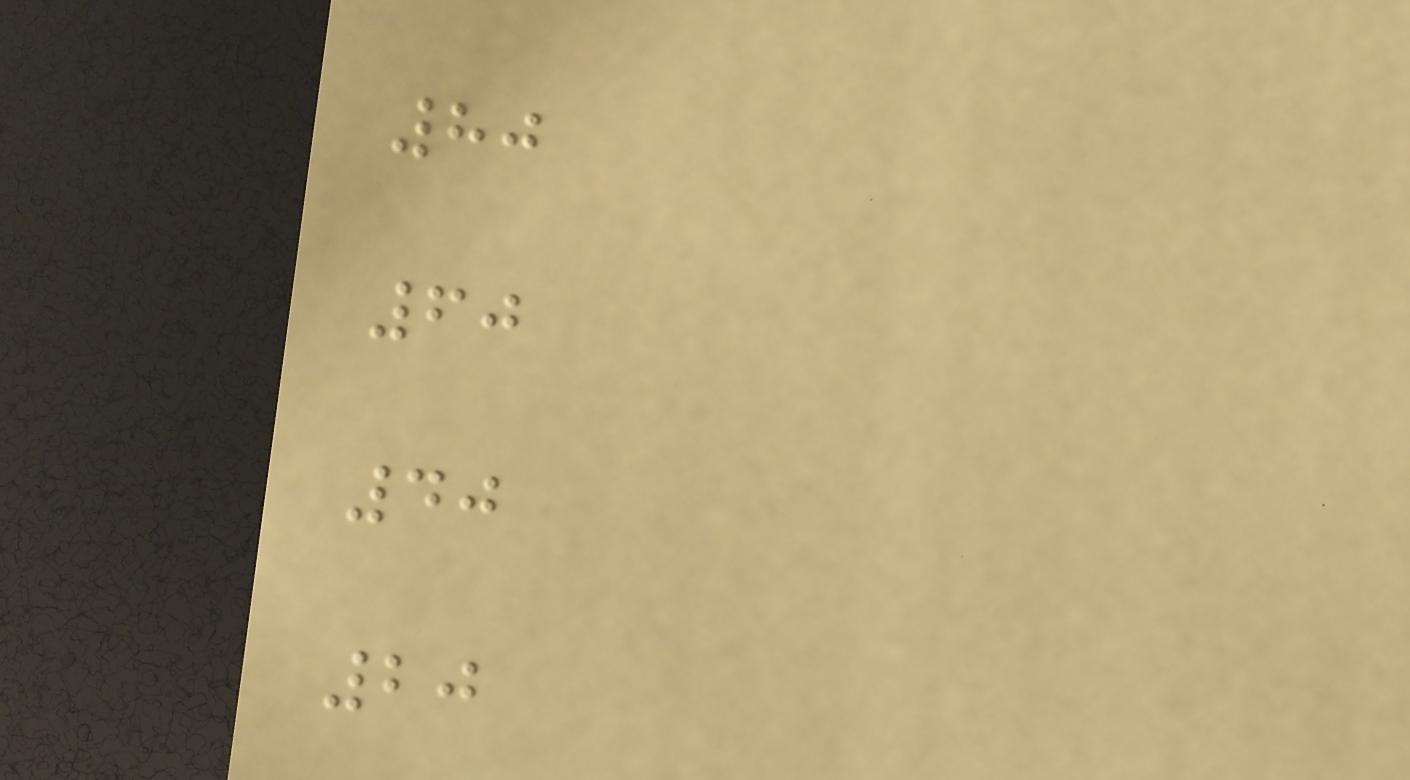80
60
40
20
